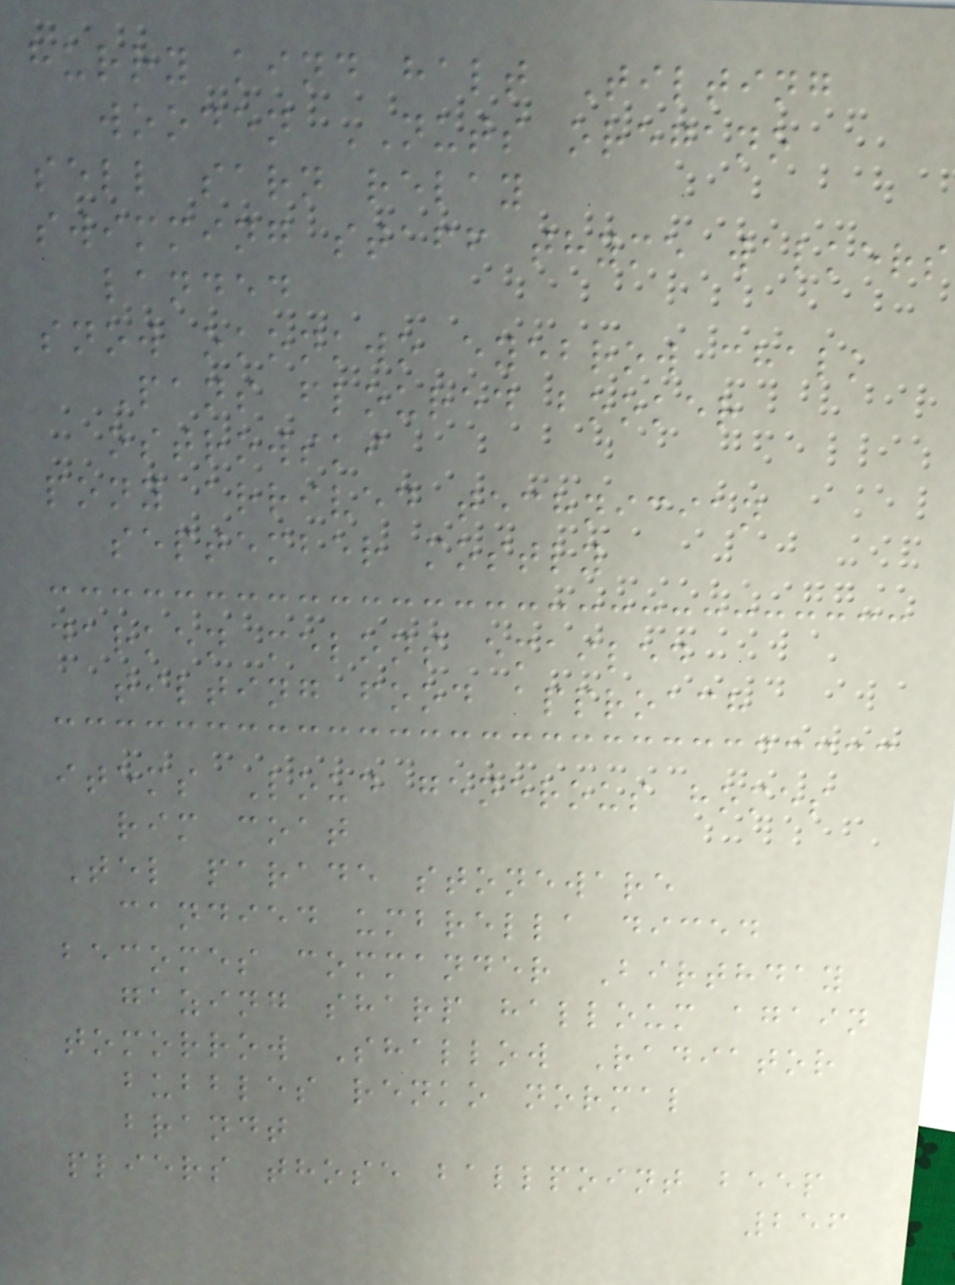hurry kind halt Tilting
wooden NUTS oregano
sell sarn relay
swimming staff thyme walkers
landed
snow okonkwo eyebrow chalk
Pans floured booker
ostrowski
pony arrived technician
september mostly
darken melons emailed
tilting food approach
items Loud generous homes
rim coat
Tel parade stoneware
candied umbrella diced
becomes commander Birthday
gazing sharp halloum again
tomorrow Shallow Radiator
bubbles renko normal
brandt
pliers those ballpoint beep
256
